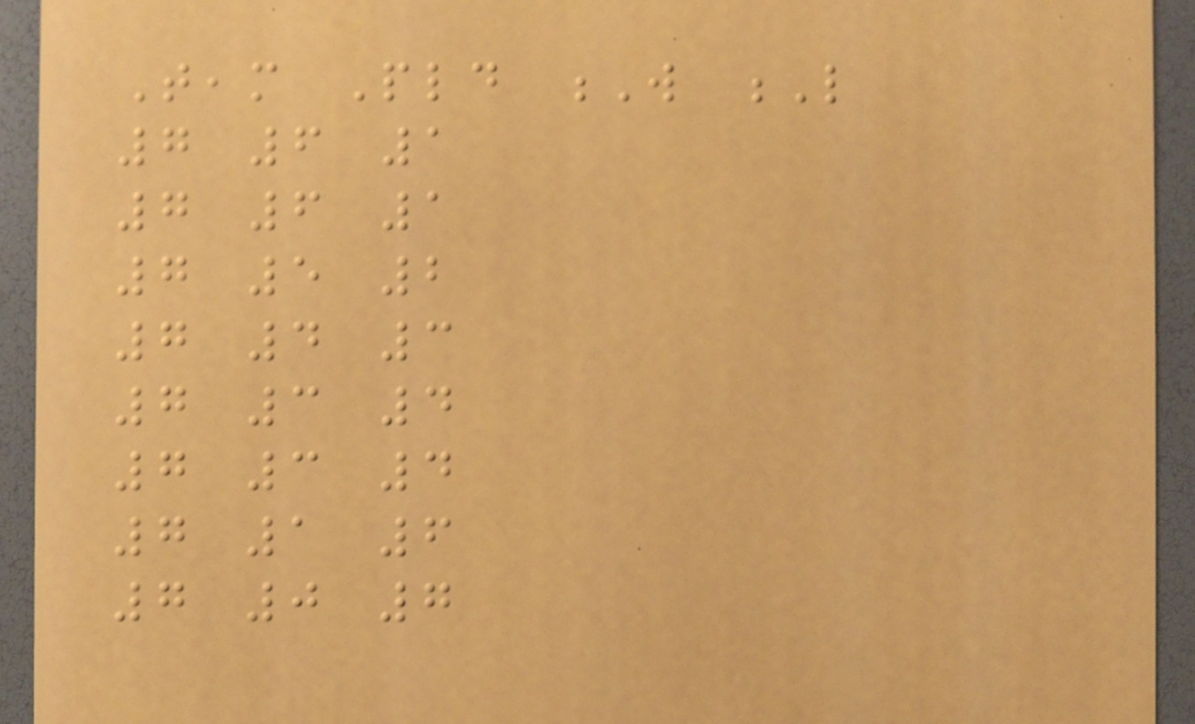Team Pld W L
7 6 1
7 6 1
7 5 2
7 4 3
7 3 4
7 3 4
7 1 6
7 0 7
